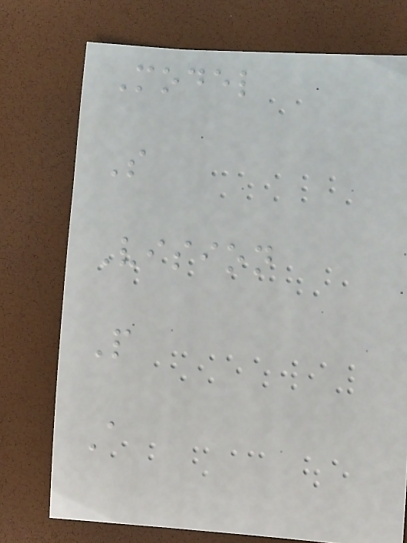Model
S
Vision
P
A
